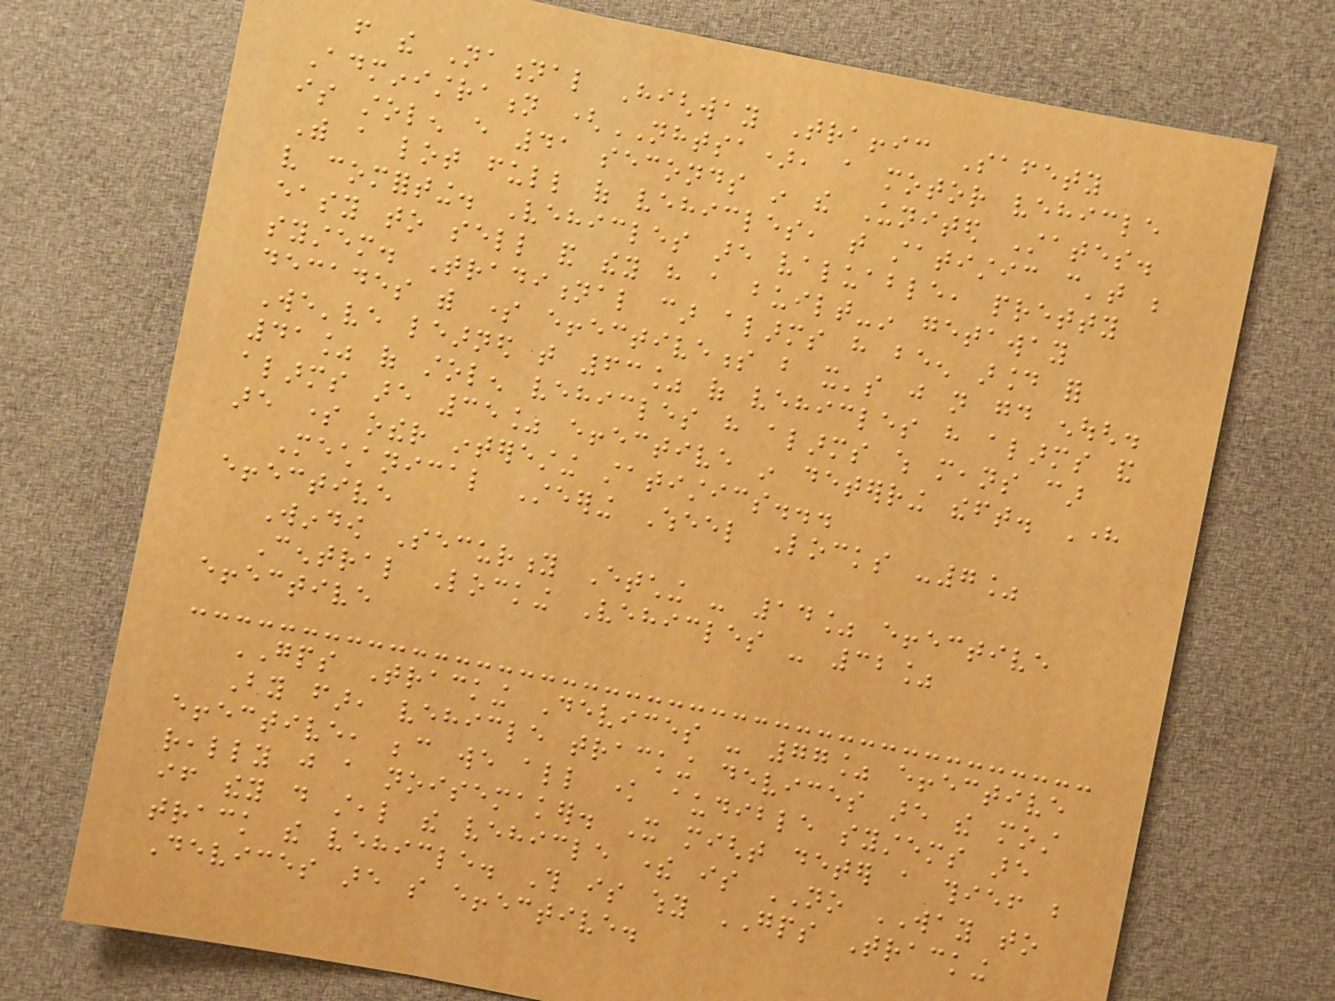from the National Highway Traffic Safety
Administration (NHTSA), a motor vehicle
is stolen every 41 seconds in the United States.
With a lot full of vehicles, that statistic can't be
very comforting. Vehicles are valuable, pretty
easy to sell and they have a built-in getaway
system. Traditional car alarms have been around for
decades with some effectiveness but it's just not good enough.
We've learned that 63% of vehicles have alarms and
41% of stolen vehicles have alarms which means car
alarms are 35% effective in deterring theft. Here
are some other interesting statistics...
Mechanical Steering Wheel Locks -7%
effective
Window Security Etching - 14% effective
Central Locking Vehicles - 32%
effective
GPS Tracking Devices - 77% effective
By far, vehicle tracking devices are the most
effective, because we all know audible systems are
really just a noisemaker. It might deter a thief but
if they do steal the vehicle there is NO WAY to
track the vehicle. This is why GPS Tracking
Devices are so effective.
